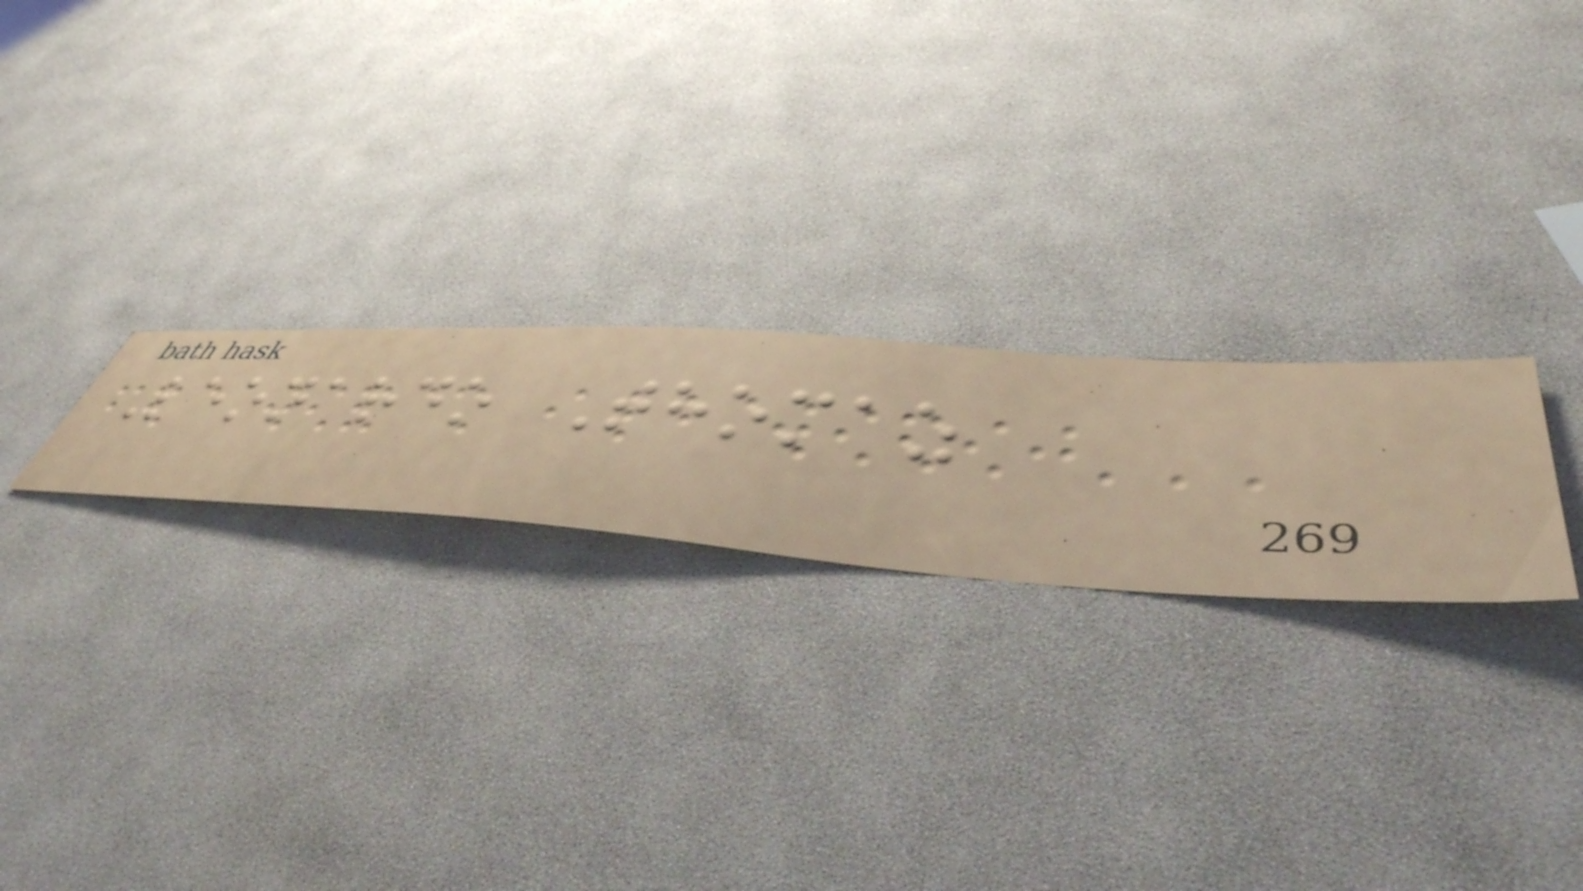Leonardo Thomaz
